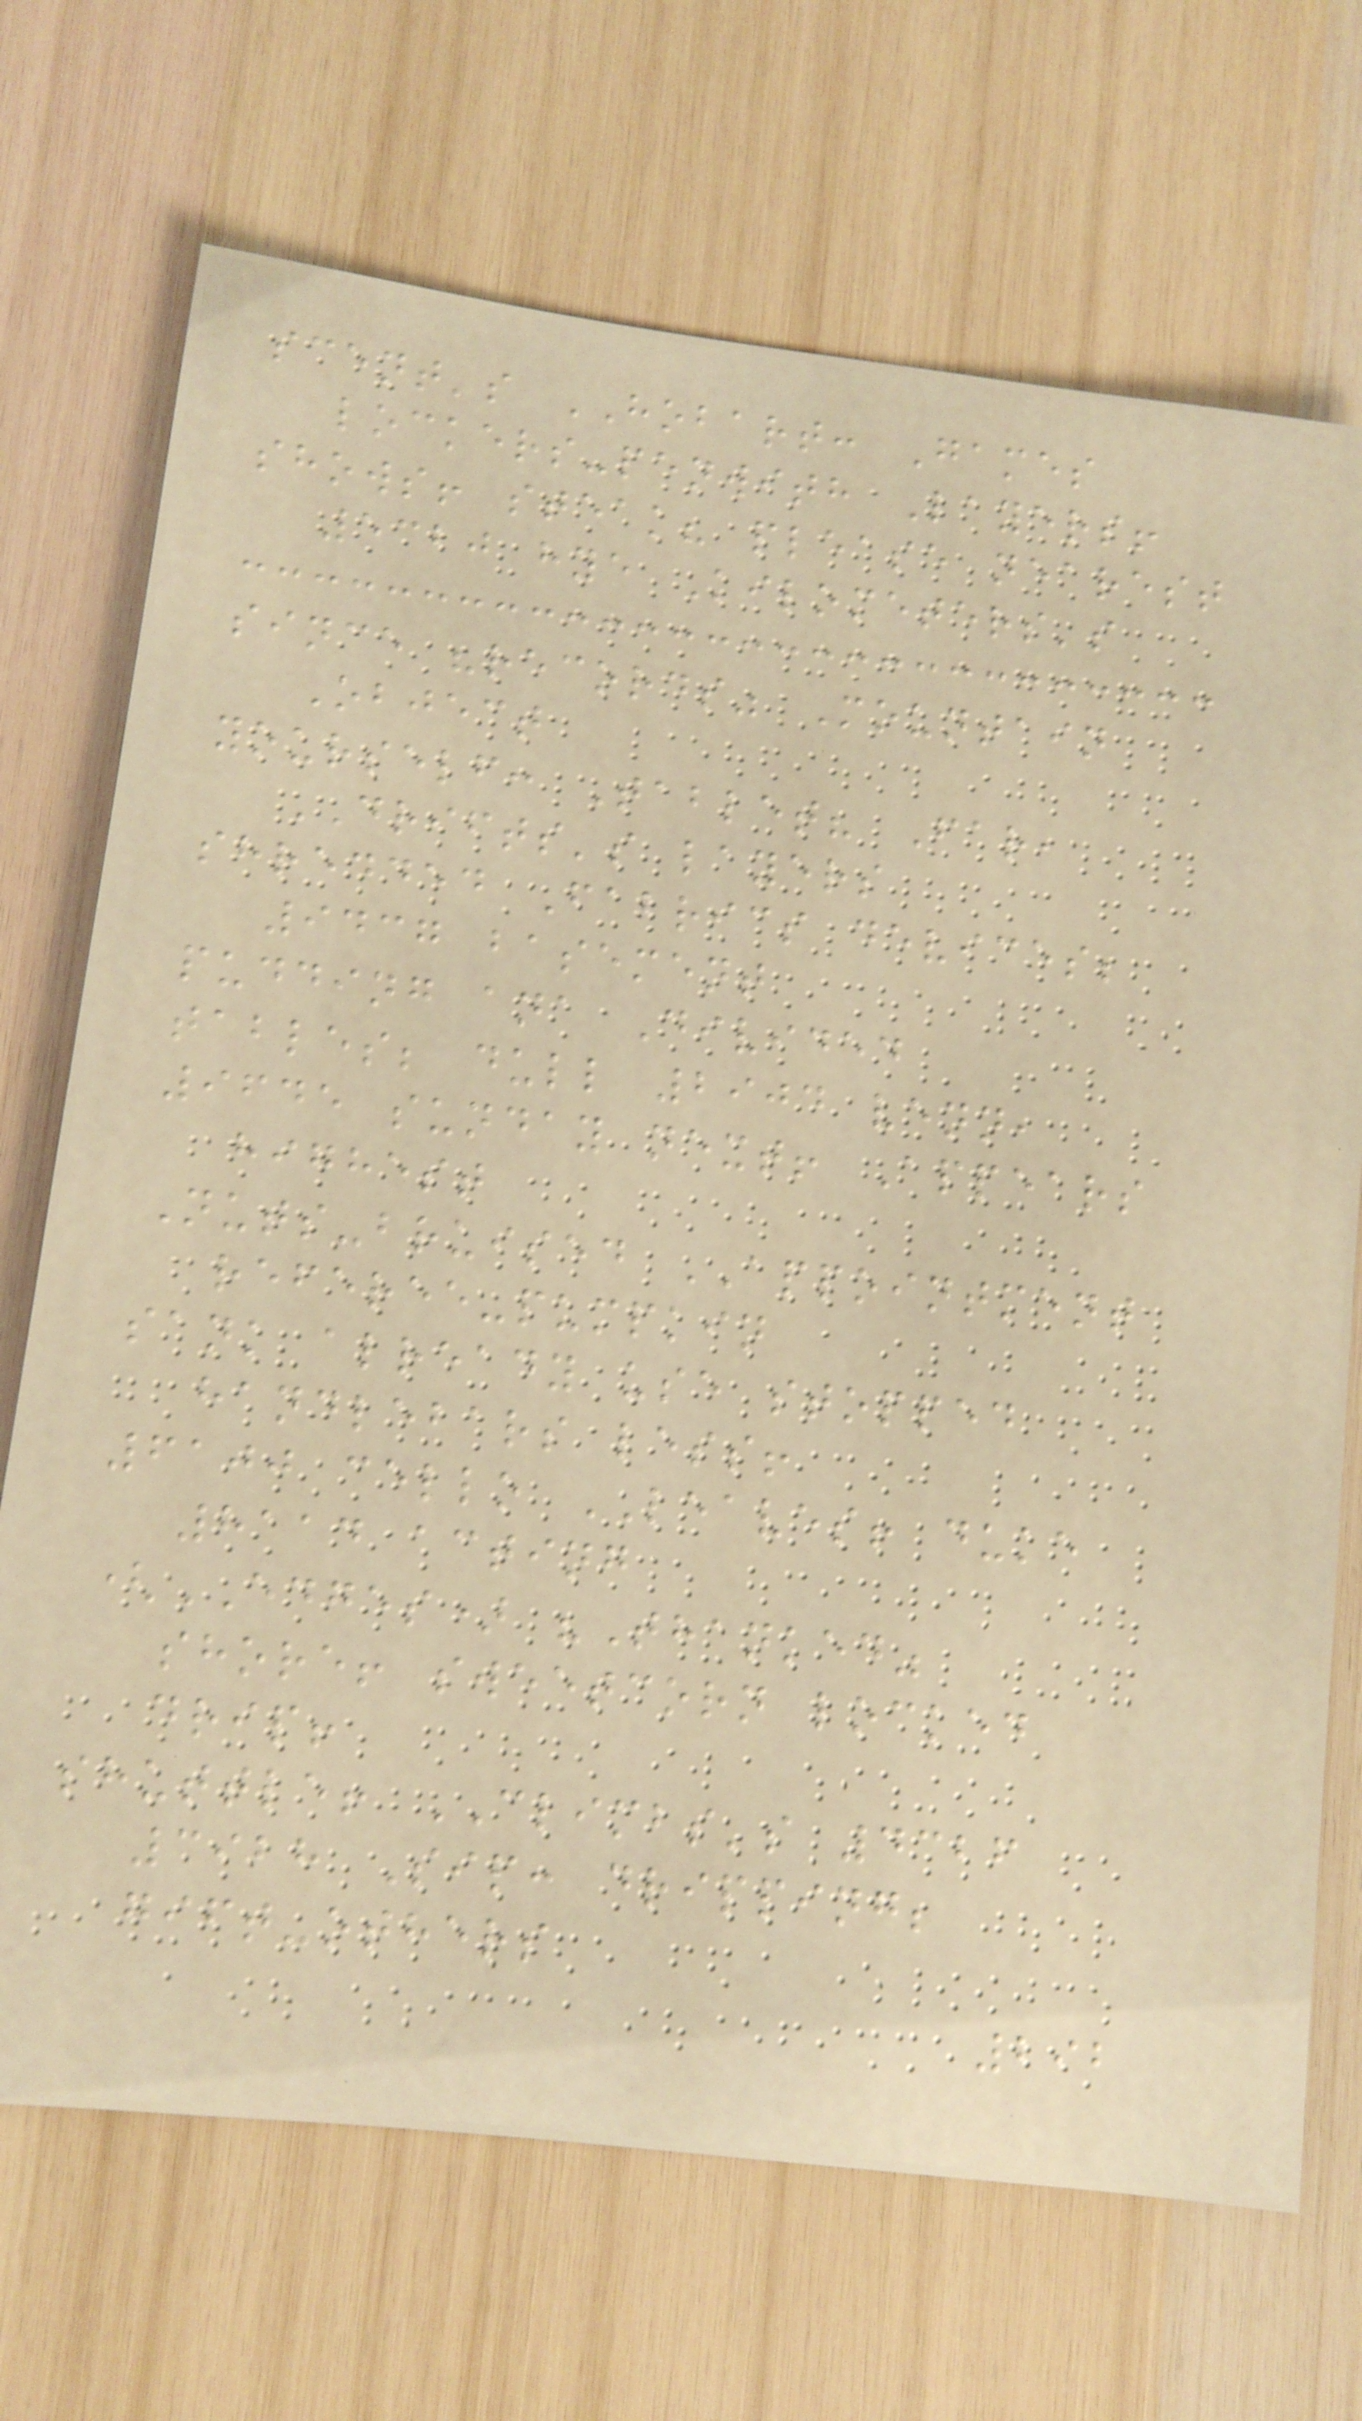scent's HOBART: Games
lockers-penwith Layers!
shows! steak? please nearest
5320 hye Kilometers's
since "records" Mountain
Object
yourself: Tablet? Far,
DRIFTS's layers
shredded Fabrics devices;
9437 basement
pudding ana Divided
tables; dull 2904 venn,
9645 sunday next! Appears
highest
Nuts-bruised APPOINTMENT
referee-pumpkin
sank already use stopped
handlebars less!
6100 cello LEAVES! duke
8114 acting
(EDGES) "Thanked"
shore! sweetcorn locked
drip!
shuttle! CLIMBS's 4326
3928 Sip: dripping;
gift-others
292
